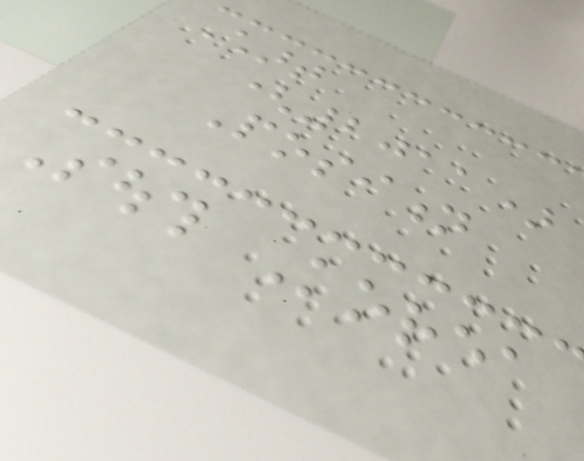Chart
(2011)
Position
South Korea
